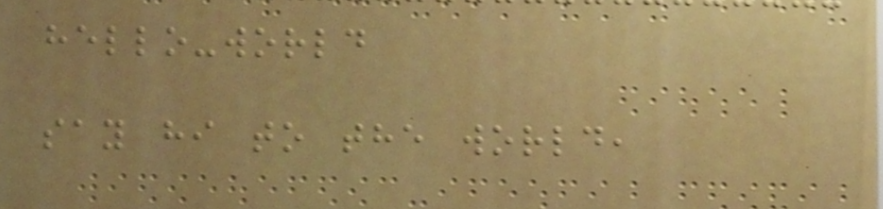hello-world
say hi to the world,
